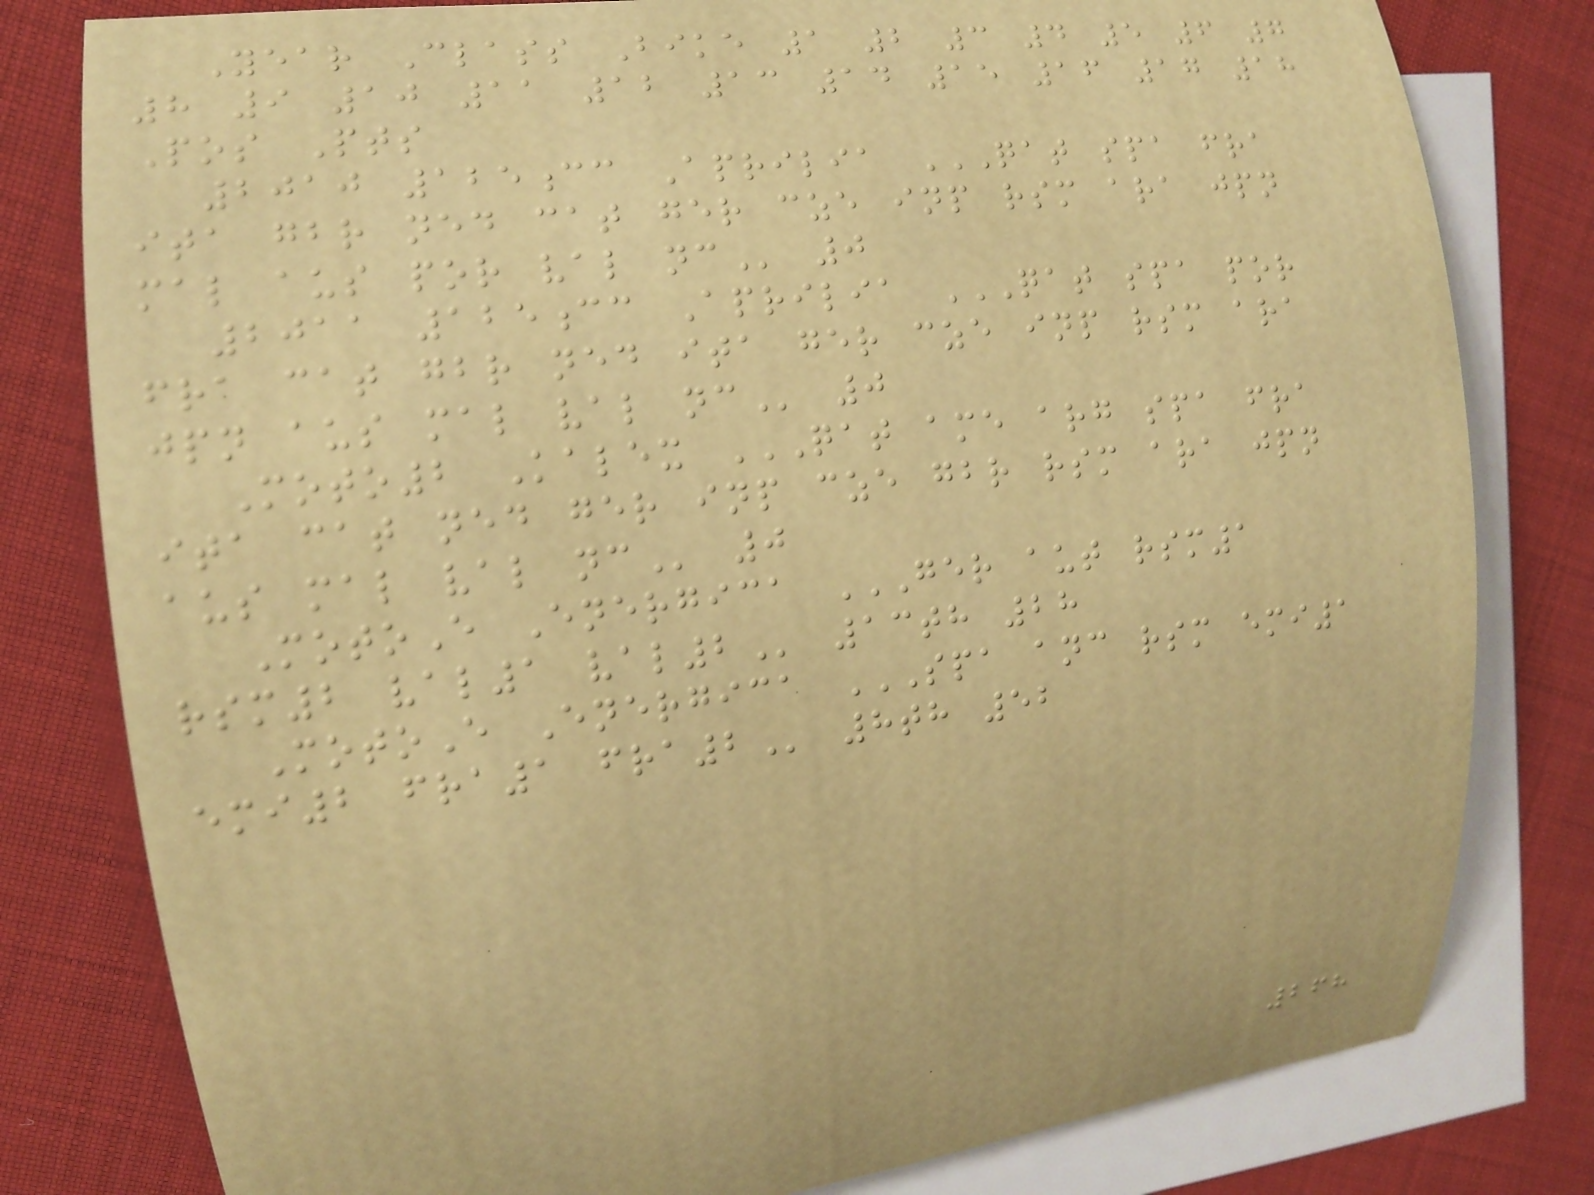Year Class Bike 1 2 3 4 5 6 7
8 9 10 11 12 13 14 15 16 17 18
Pos Pts
2010 125cc Aprilia QAT SPA FRA
ITA GBR NED CAT GER CZE INP RSM ARA JPN
MAL AUS POR VAL NC 0
2011 125cc Aprilia QAT SPA POR
FRA CAT GBR NED ITA GER CZE INP RSM ARA
JPN AUS MAL VAL NC 0
Moto2 Kalex QAT AME ARG SPA FRA
ITA CAT NED GER INP CZE GBR RSM ARA JPN
AUS MAL VAL NC 0
MotoE Energica GER AUT RSM1
RSM2 VAL1 VAL2 13th 28
MotoE Energica SPA ANC RSM EMI1
EMI2 FRA1 FRA2 8th 52
268
